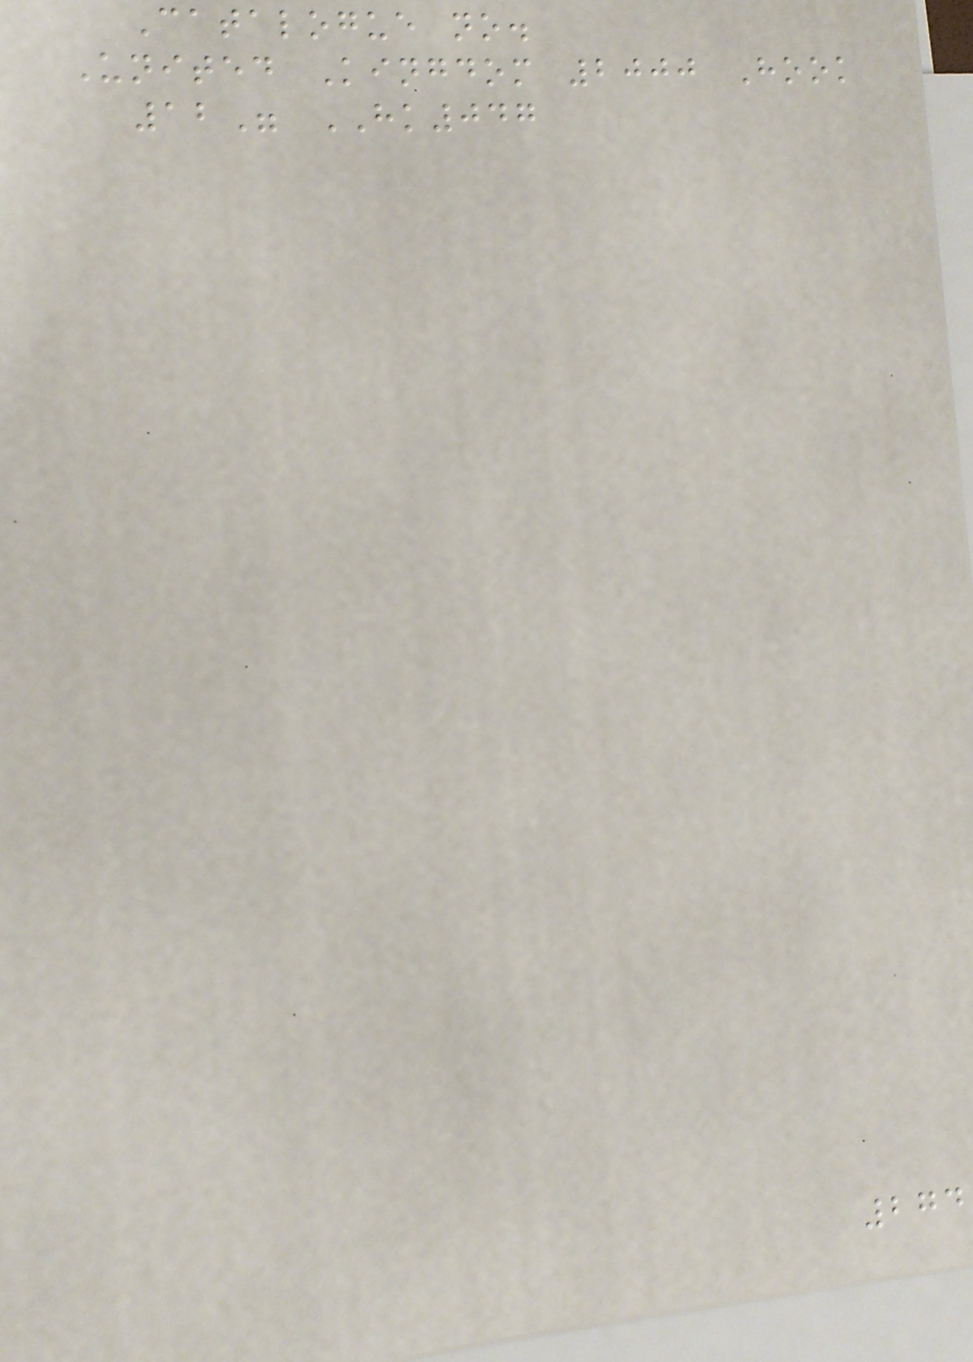Catalogue no.
United Kingdom 2000 Hook
12" HK047
274
